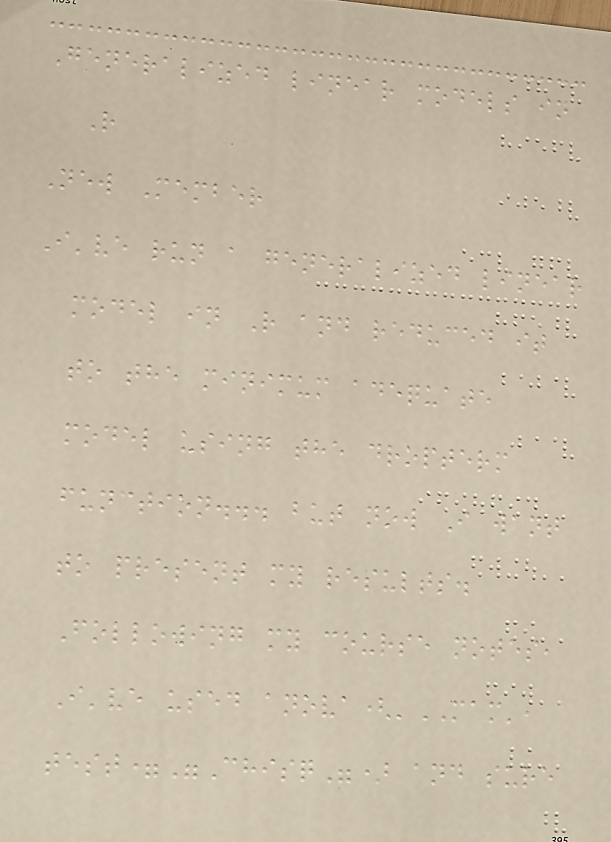Generalized linear models in
R
New Member
I've run a generalized linear
model in R and reduced it
to the minimum adequate
model using the dropterm
function... but now I want
to present my results.
Following my course notes,
I've used anova('MAM',
test="Chisq") and sure
